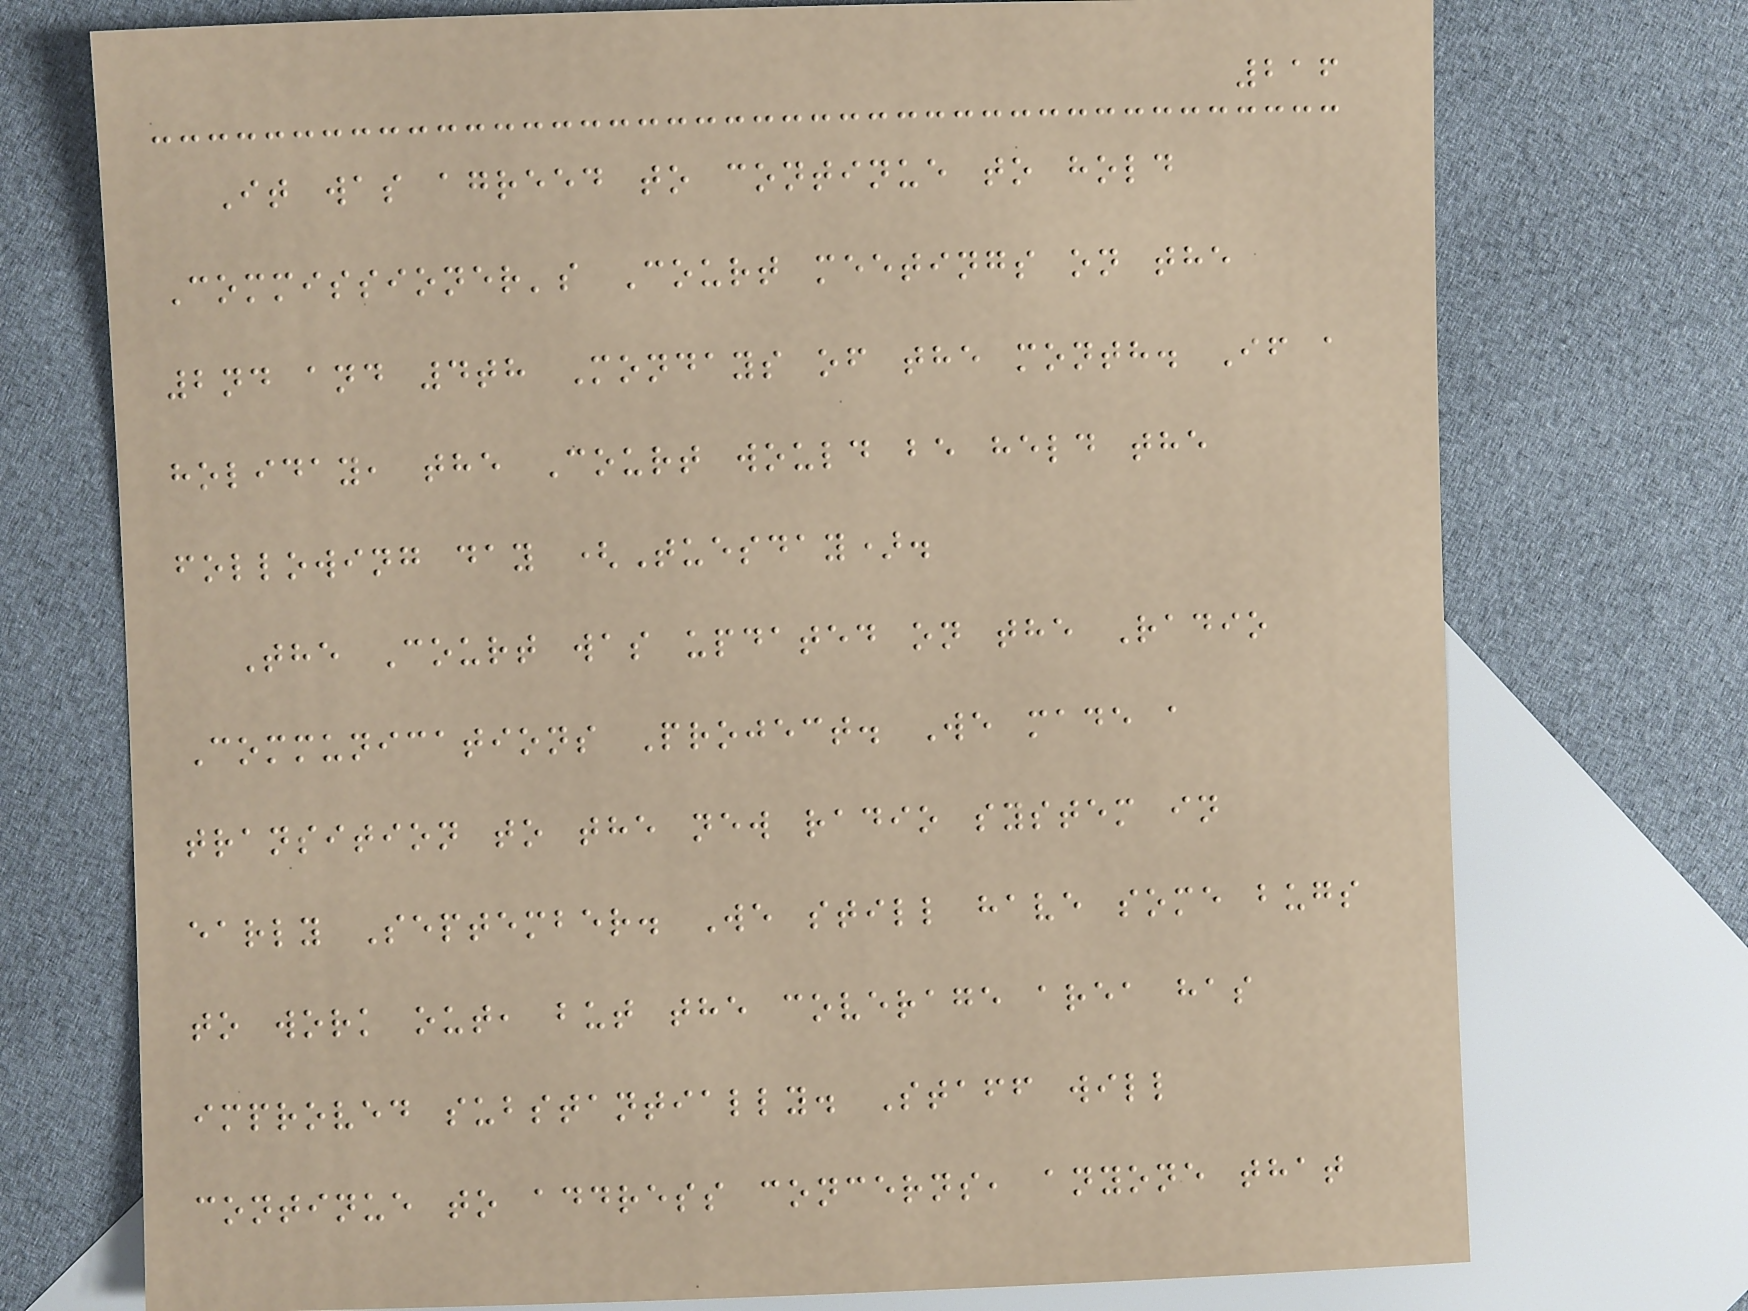216
It was agreed to continue to hold
Commissioner's Court meetings on the
2nd and 4th Mondays of the month. If a
holiday, the Court would be held the
following day (Tuesday).
The Court was updated on the Radio
Communications Project. We made a
transition to the new radio system in
early September. We still have some bugs
to work out, but the coverage area has
improved substantially. Staff will
continue to address concerns, anyone that
